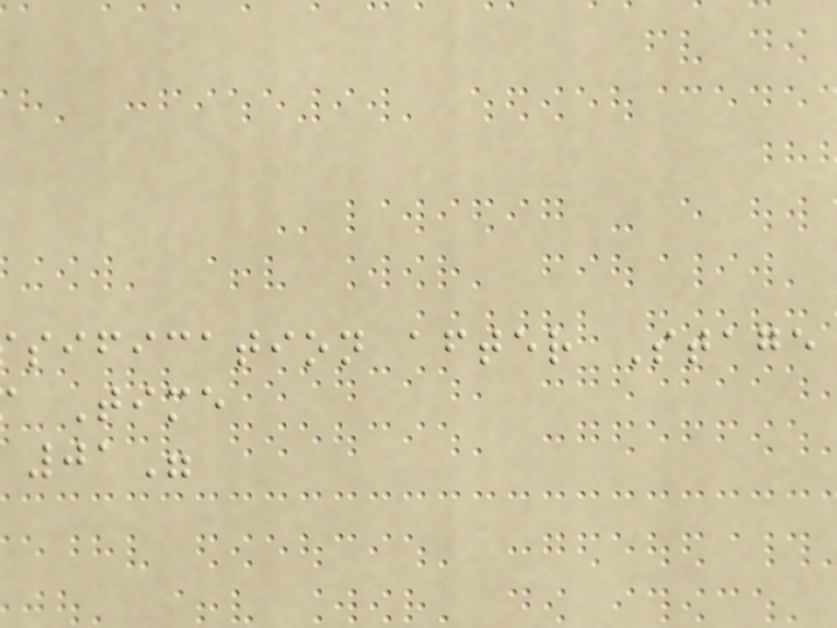sification after Stage
Time
01"
